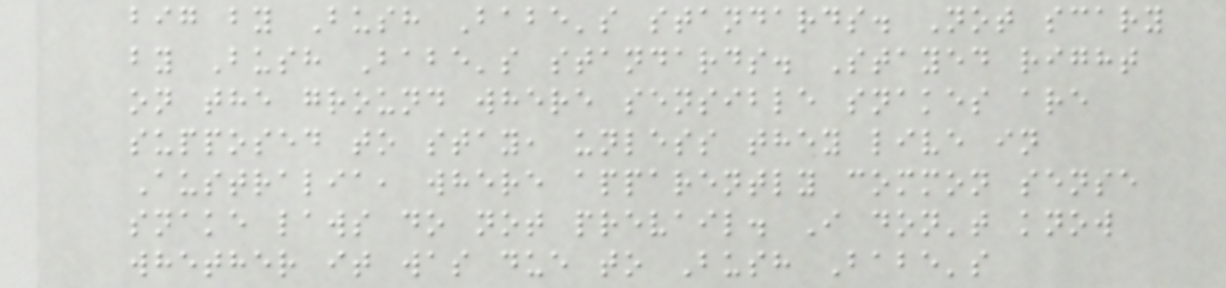big by Bush Babe's standards. Not scary
by Bush Babe's standards. Stayed right
on the ground where sensible snakes are
supposed to stay, unless they live in
Australia, where apparently common sense
snake laws do not prevail. I don't know
whether it was due to Bush Babe's
